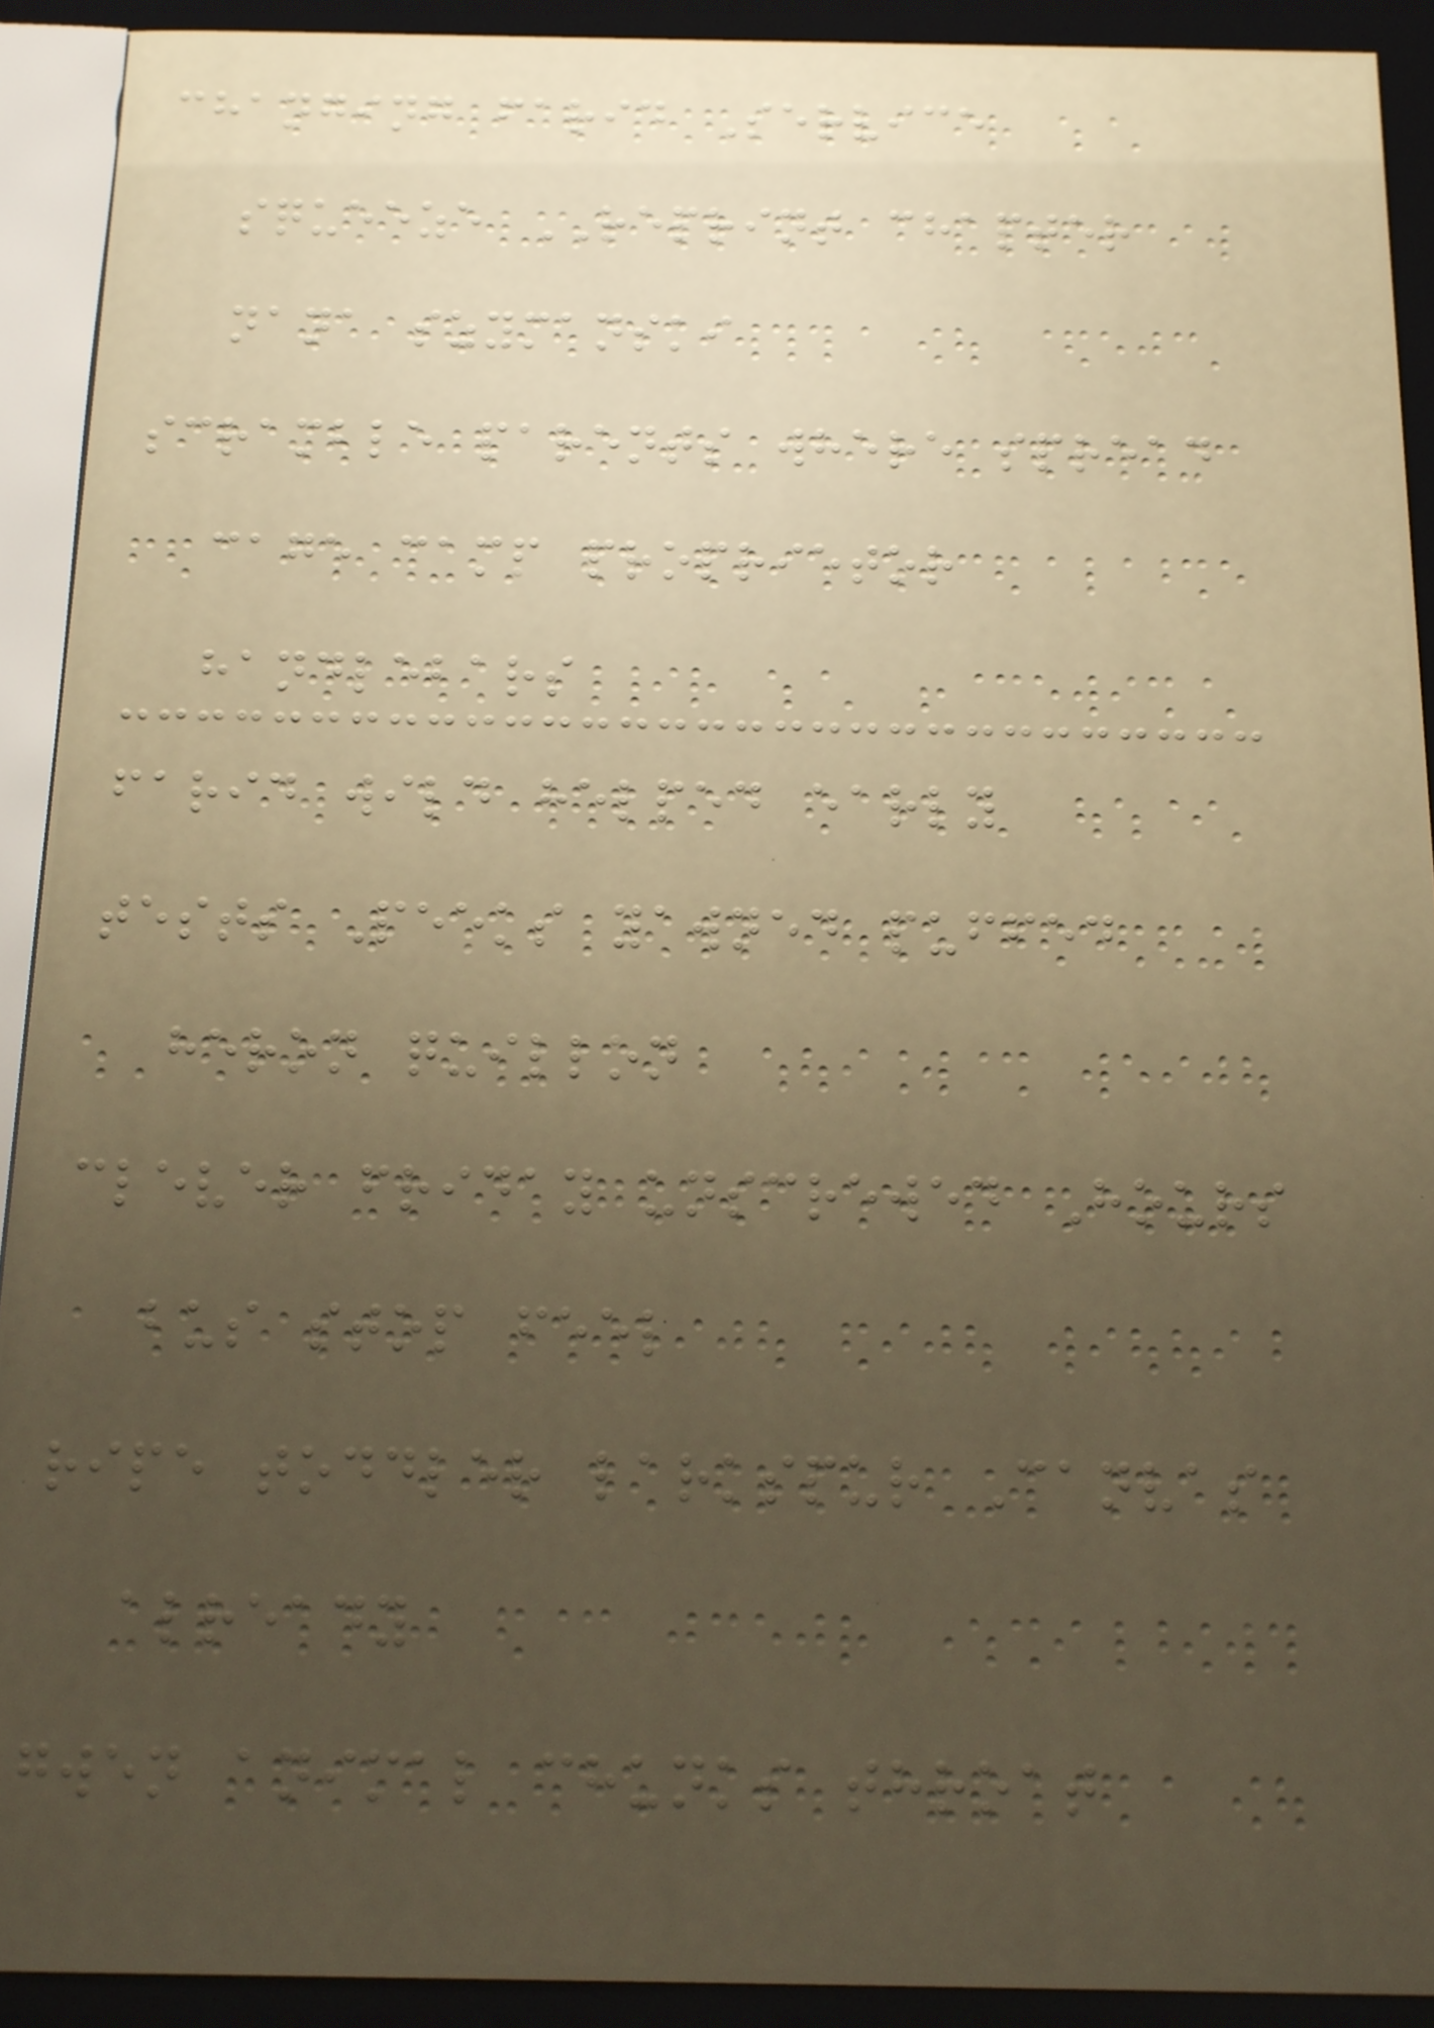changing farid Service
squeeze REPRINT chapter
nana szymanski
scramble parents where spread
cage camp proprietor
handlebars
farid wild helped early
tests Peeks yawned puffed
heron quillon
clever friday unscrewed Hours
bus stop feel
ripe toddler larkspur Canvas
already
gwen animal chunks throat
